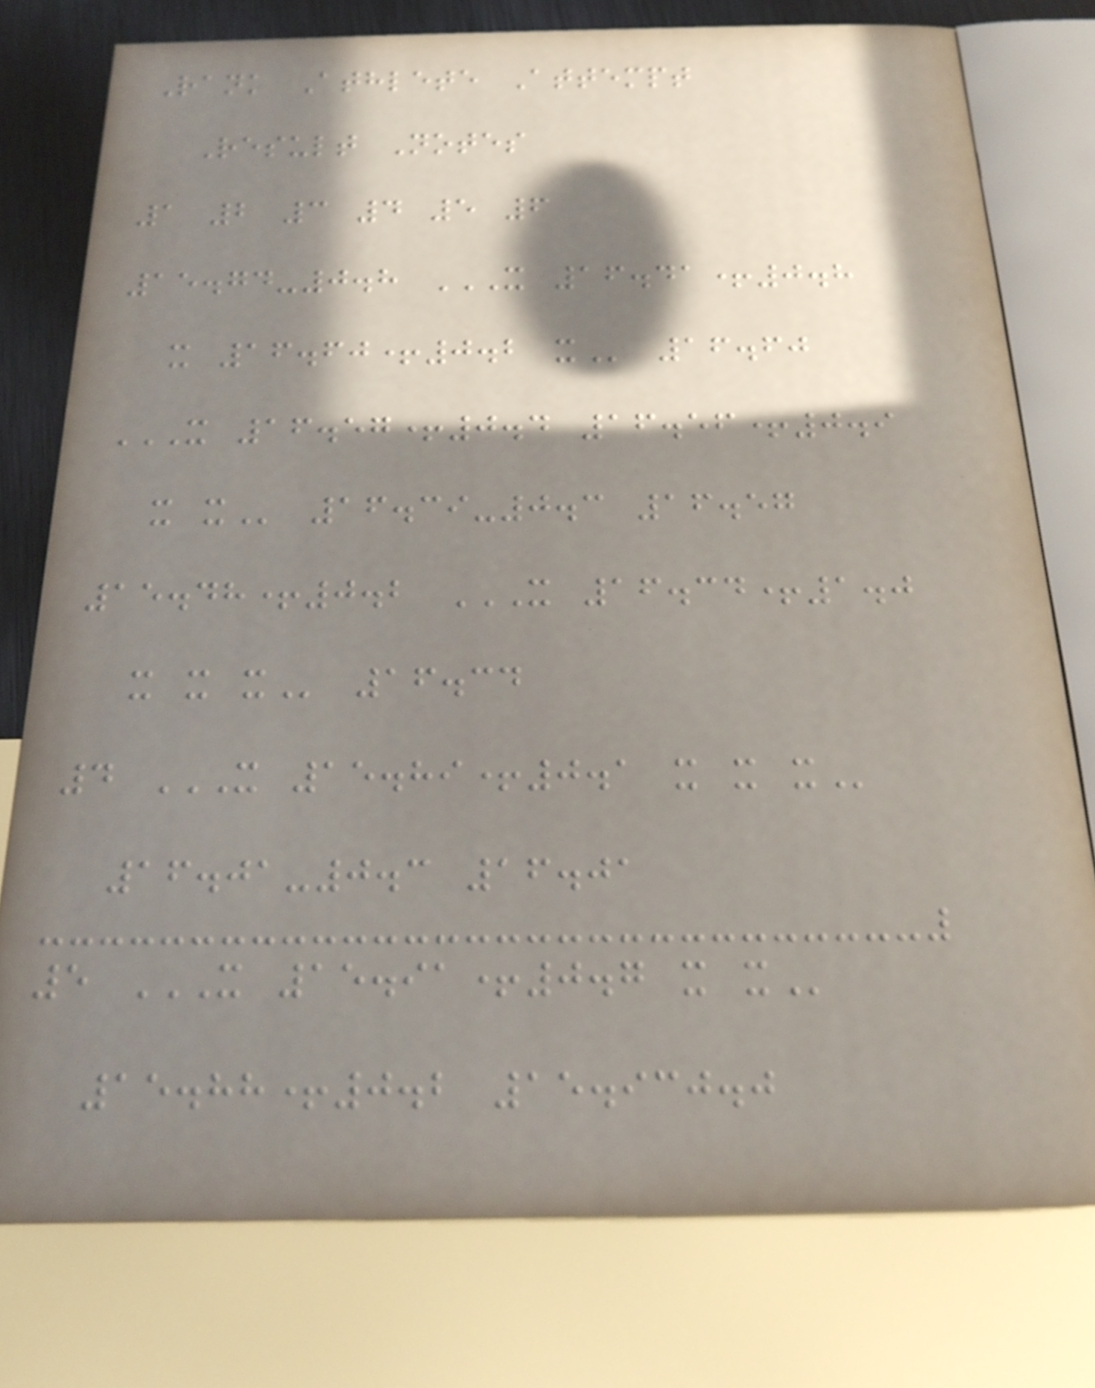Rank Athlete Attempt
Result Notes
1 2 3 4 5 6
15.74-0.8 X 16.41+0.8
X 16.60+0.2 X 16.60
X 16.57+0.4 16.56+0.9
X X 16.39-0.3 16.57
15.48+0.2 X 16.34+1.0
X X X 16.34
4 X 15.89+0.1 X X X
16.01-0.3 16.01
5 X 15.91+0.7 X X
15.88+0.2 15.930.0
